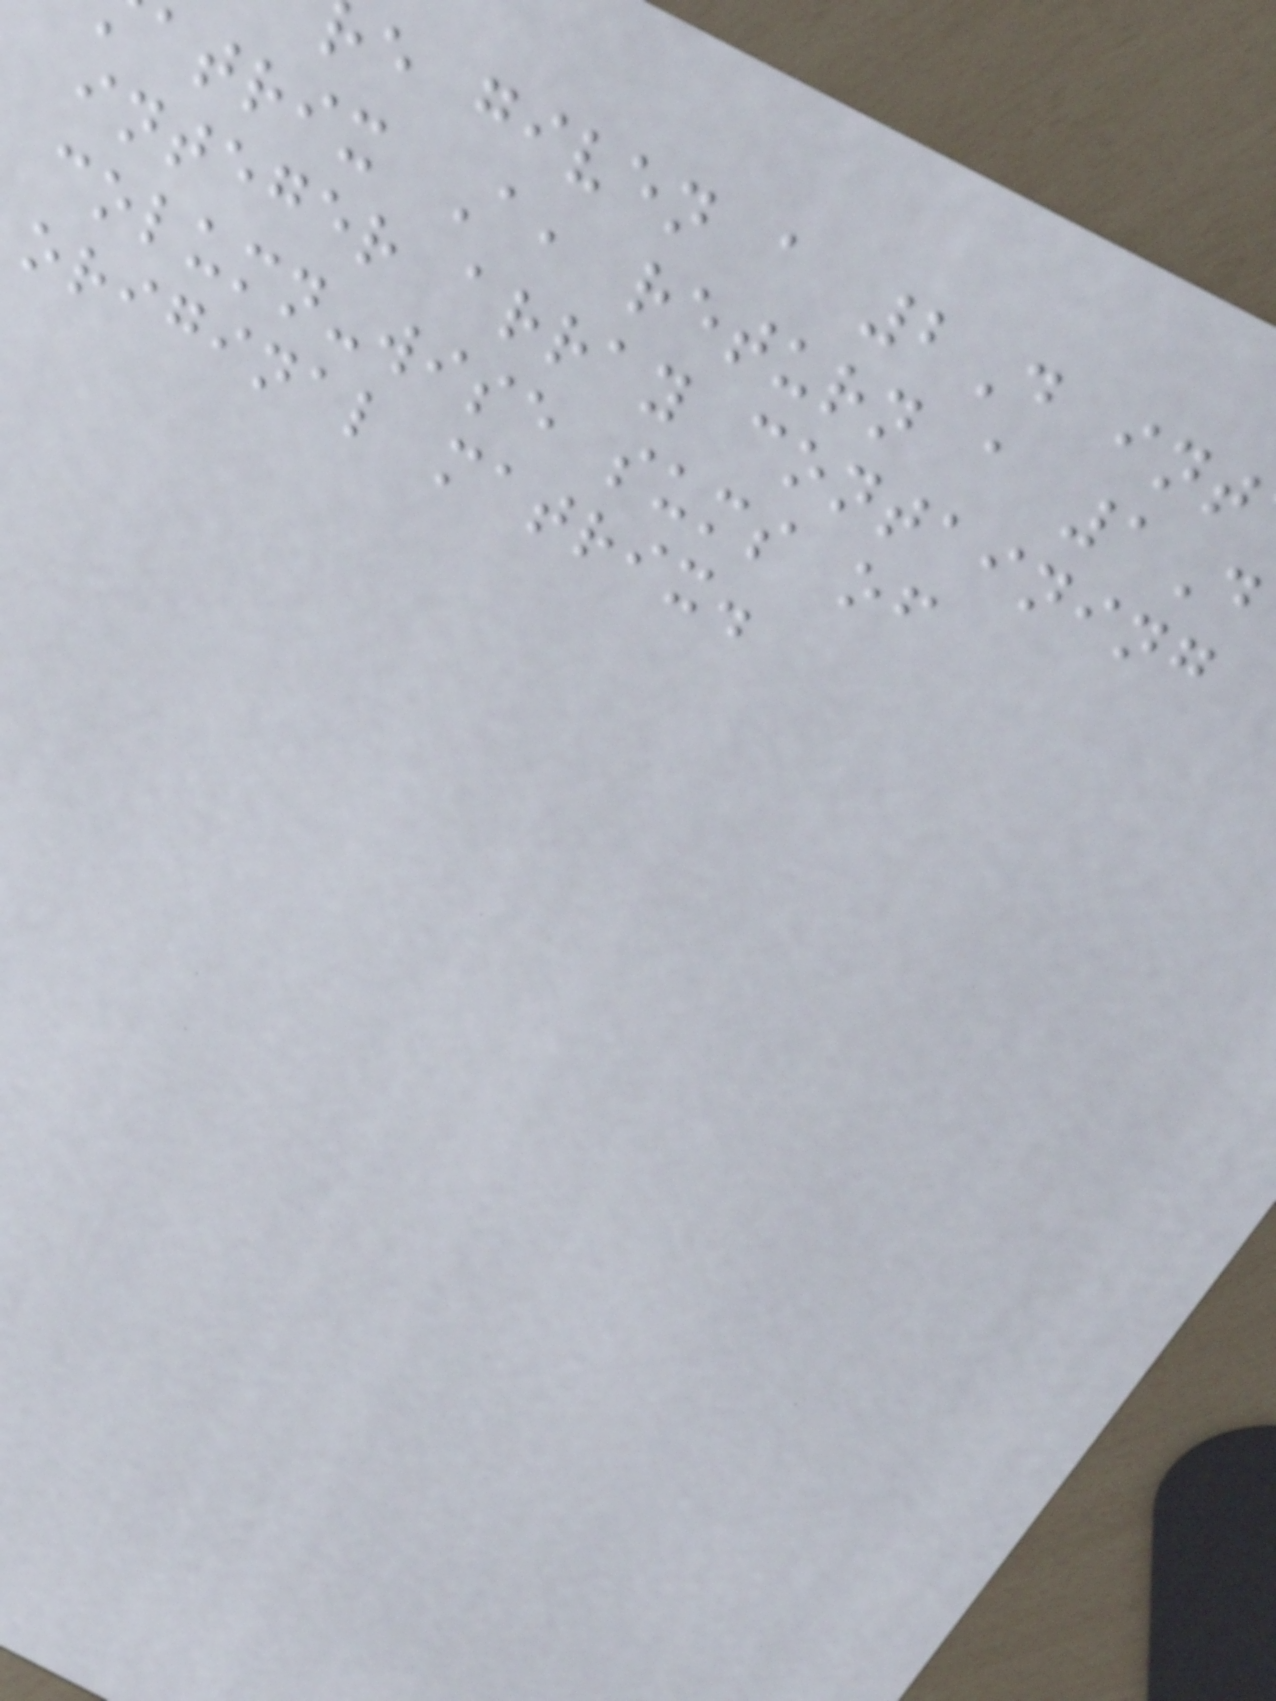e given a 2D int
atrix A, return a 1D
integer array containing
column-wise sums of
original matrix.
